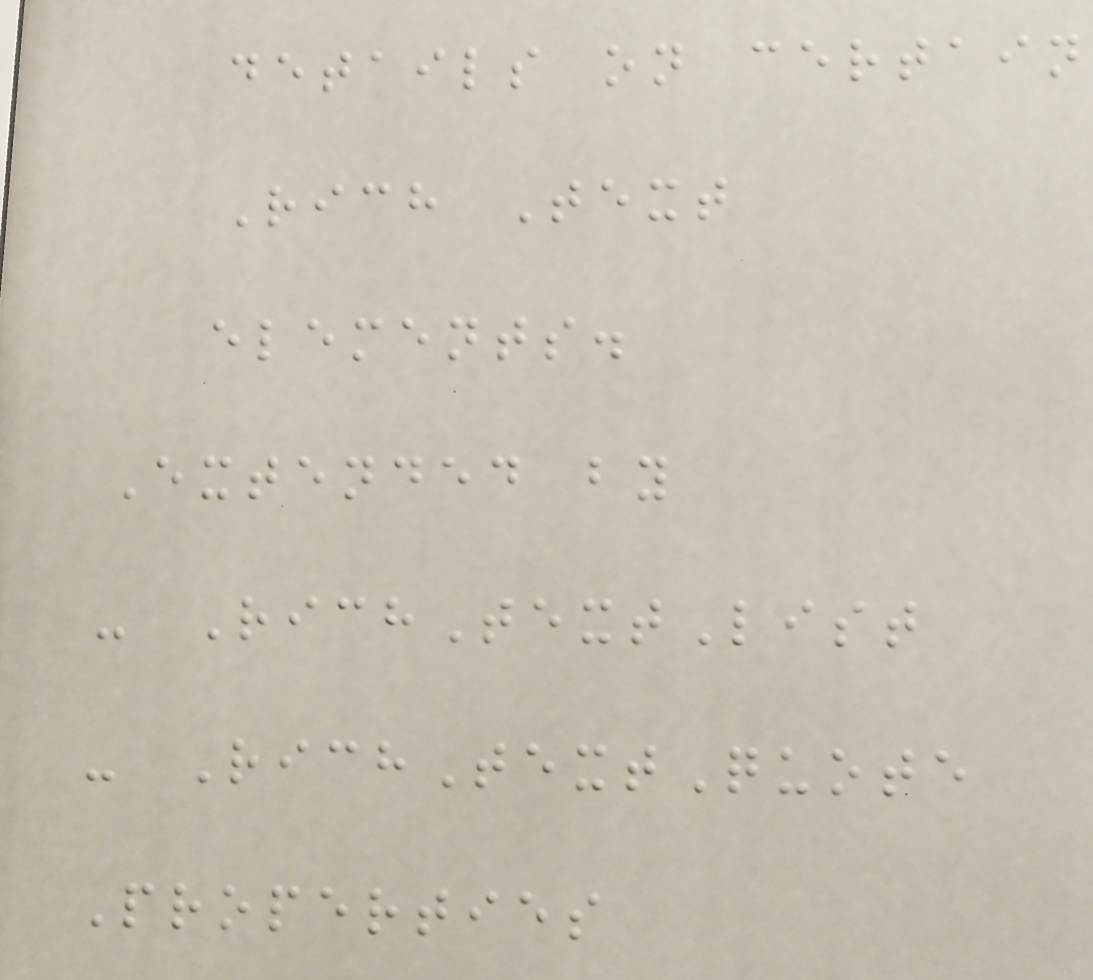details on certain
Rich Text
elements.
Extended by
- RichTextList
- RichTextQuote
Properties
